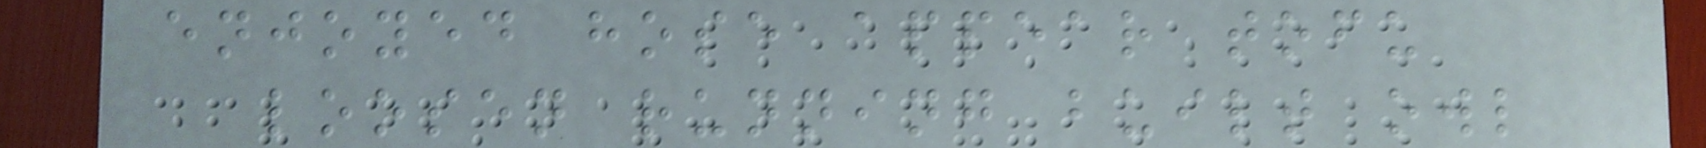enjoyed hose appear tofu
loosen running built owl
